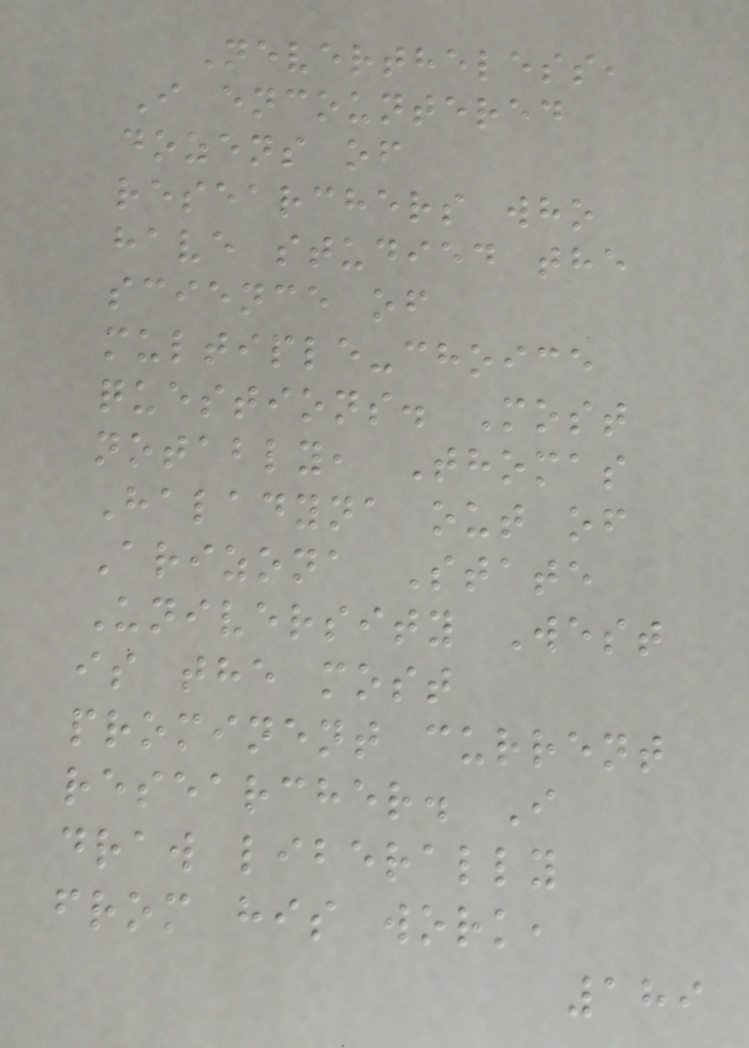Nevertheless,
I encountered
dozens of
researchers who
have studied the
science of
multiple-choice
questions. Most
notably, Thomas
Haladyna out of
Arizona State
University West
is the most
prominent current
researcher. I
draw liberally
from his work,
189
